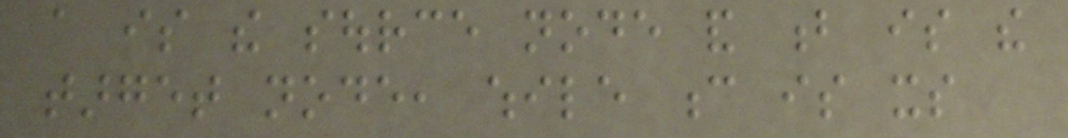a is the source node and b is the
target node, while c is its
